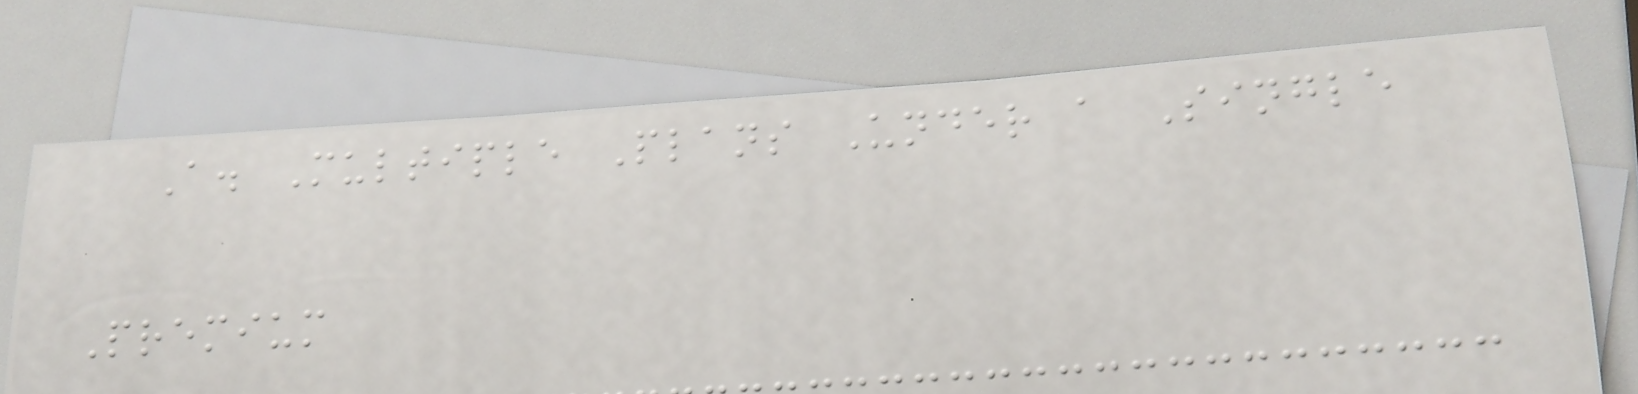A. Multiple Plans Under a Single
Premium
